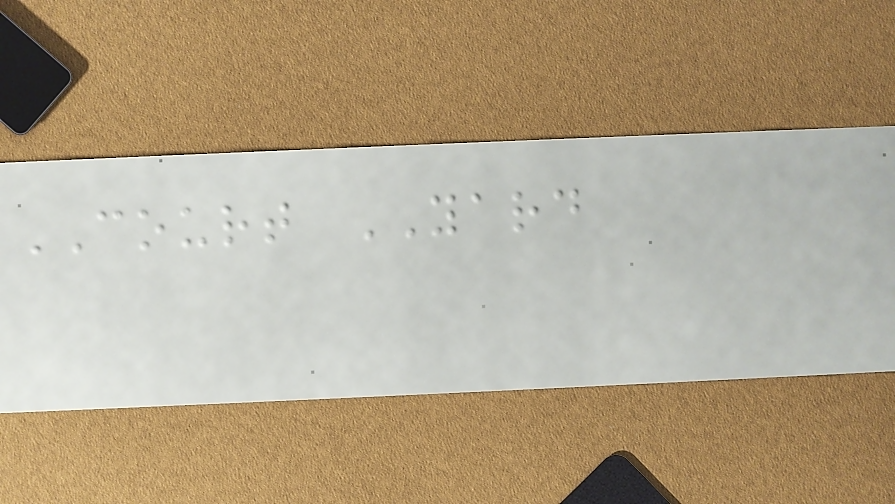COURT YARD
